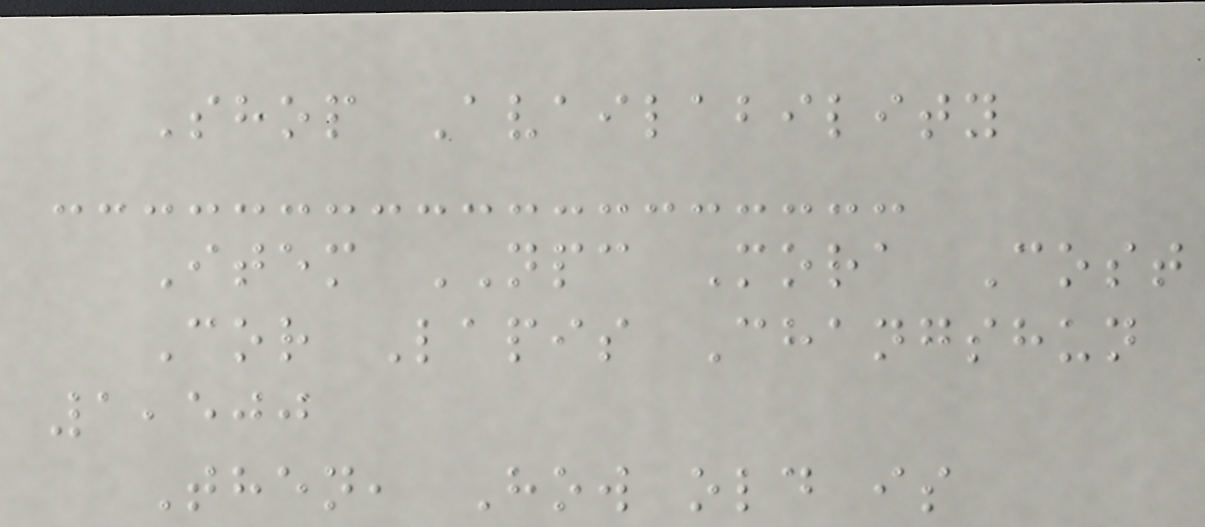Shop Availability
Item NPC Mora Cost
Cor Lapis Changshun
1,500
Then, How old is
